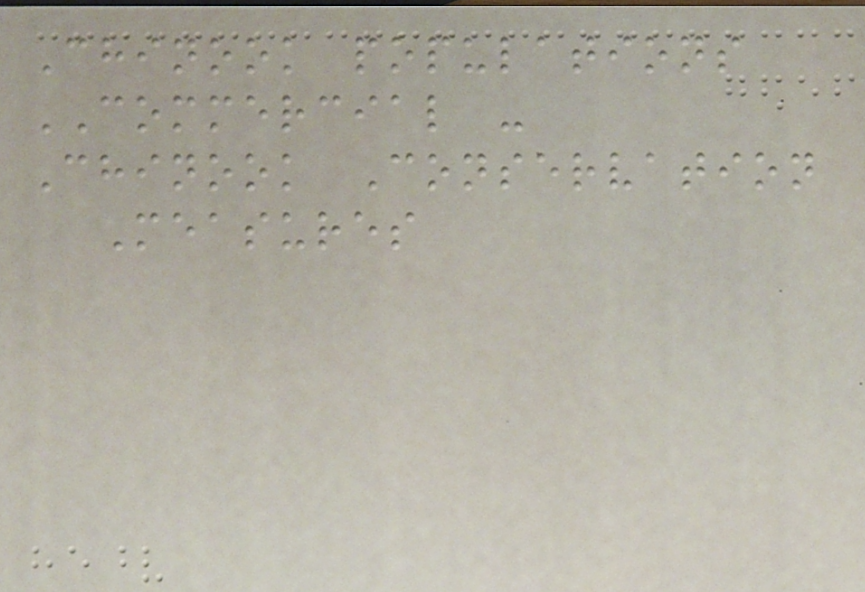Chinook populations
COMMERCIAL -
Chinook Conservation
Measures
